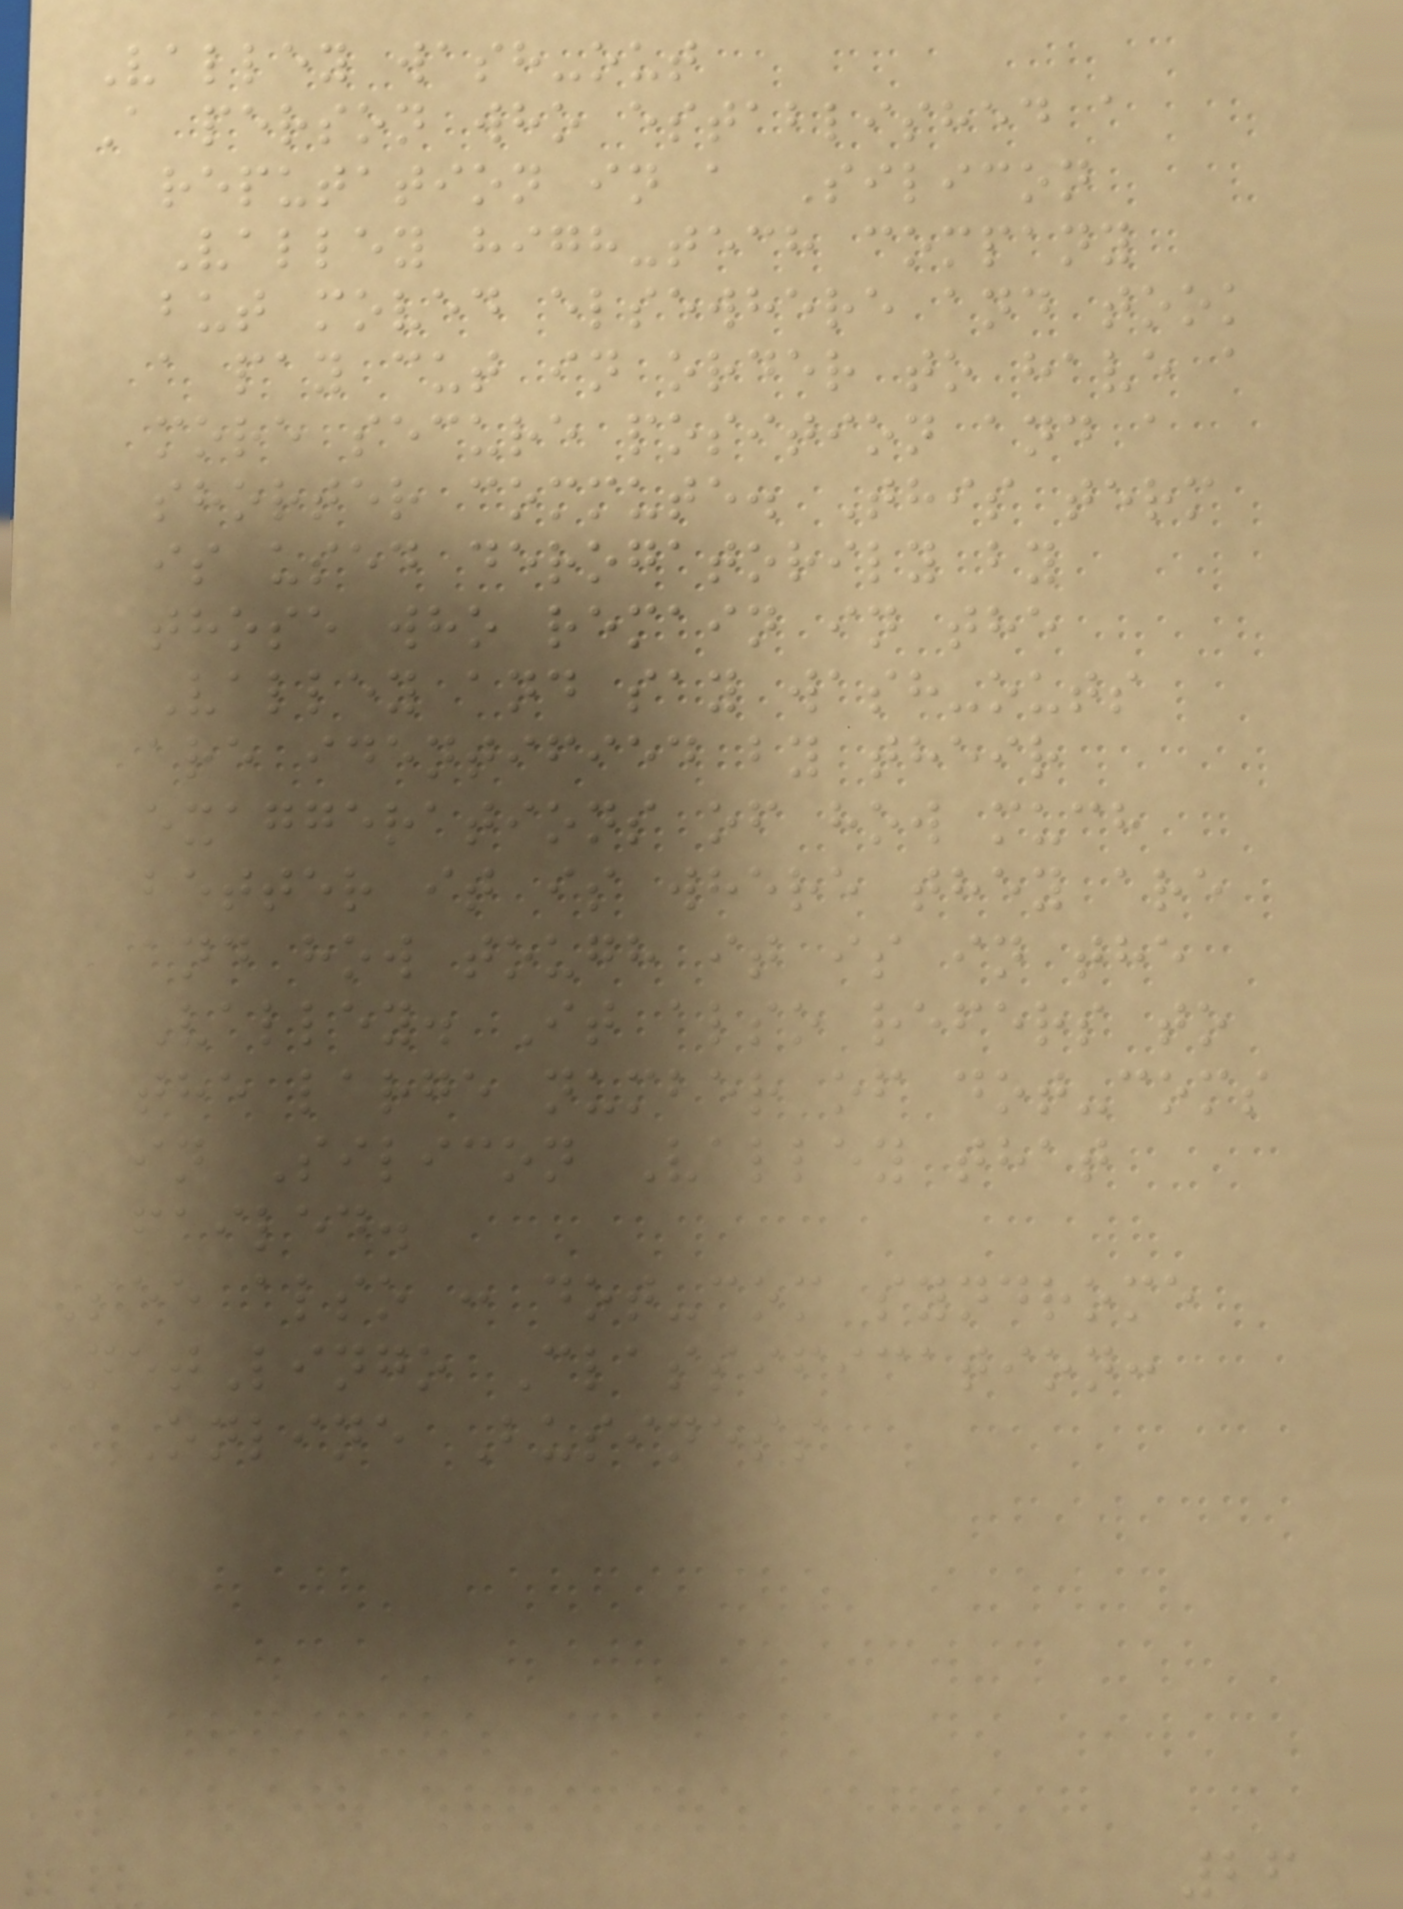Valley wash-out
A person who established a
reputation in a Silicon
Valley high-tech company
but moved elsewhere and took
a pay cut in order to have a
more secure position and a
shorter commute. This term
is used derogatorily by
those who remain in the
Valley and say wash-outs
are identified by their
exaggerations of how much
better it is where they are
and how tough it is in the
Valley. It also refers to
the large number of dot-coms
in Silicon Valley that
failed.
See also : dot-com syndrome
NetLingo Classification:
Online Business
26
